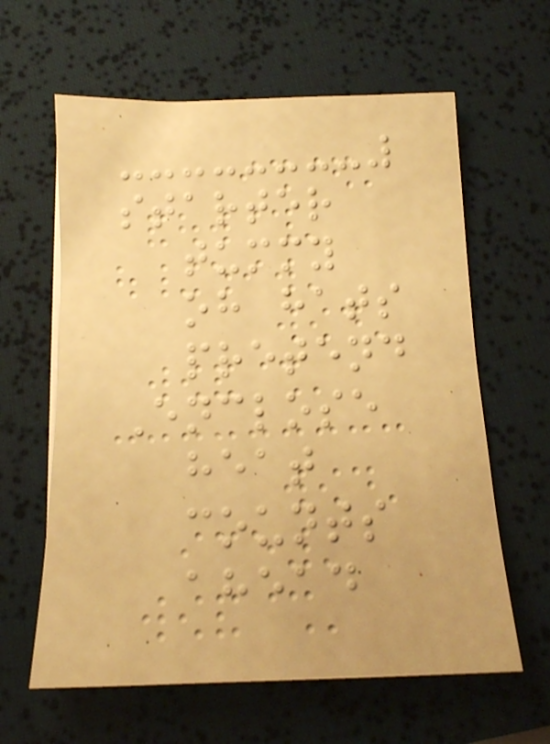starter
tummy
oh hats
pretend
Enclose
heat
counts
ahead
